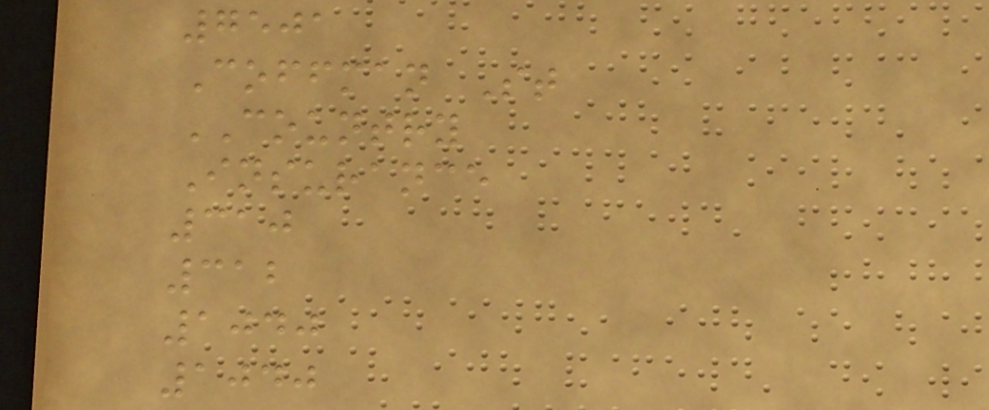7501
Coffman St
COUNTRY
Insurance
310
312
1040
1040
